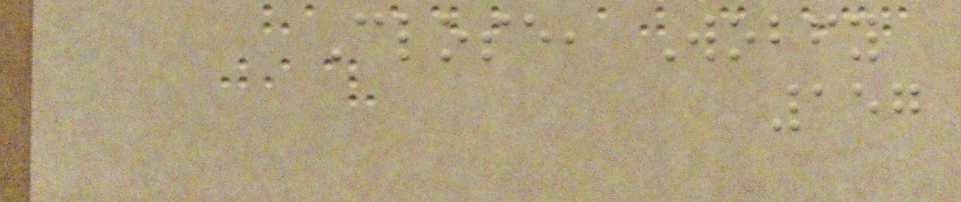Close, Wobfy
157
